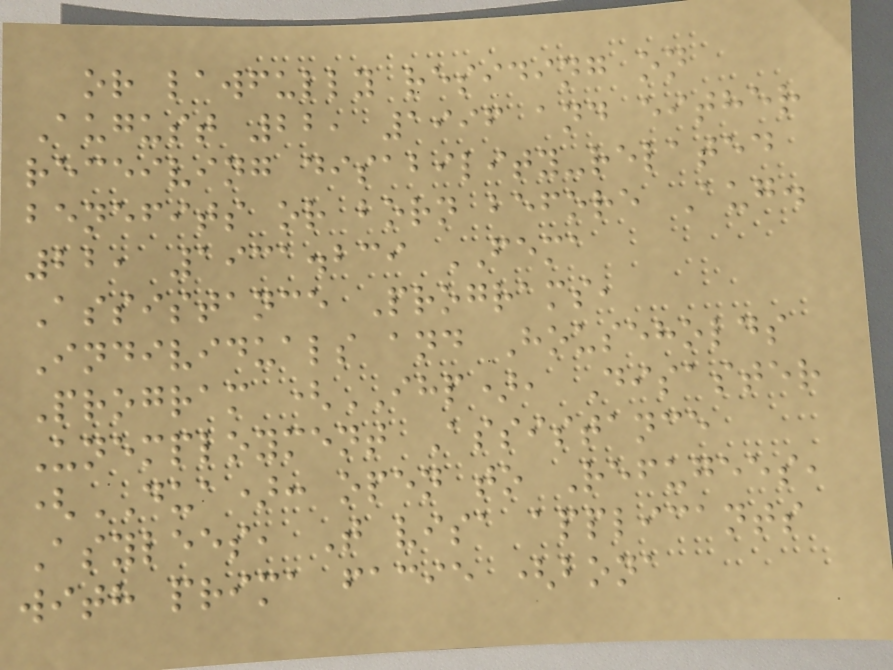or lawfully residing on
August 22, 1996 and either
receiving disability-related
benefits or born before Aug.
22, 1931.239 FEMA
Assistance Programs,
Individuals and Households
Program (IHP), Disaster
Unemployment Assistance
(DUA): open to Refugees,
Asylees, T visa applicants
with prima facie (bona
